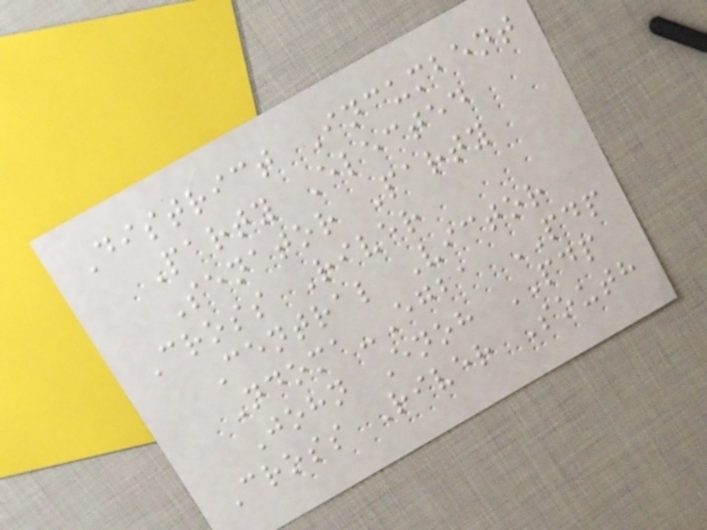District Incumbent
Party Elected
Senator Party
Cross River
Central Victor
Ndoma-Egba PDP
John Enoh PDP
Cross River South
